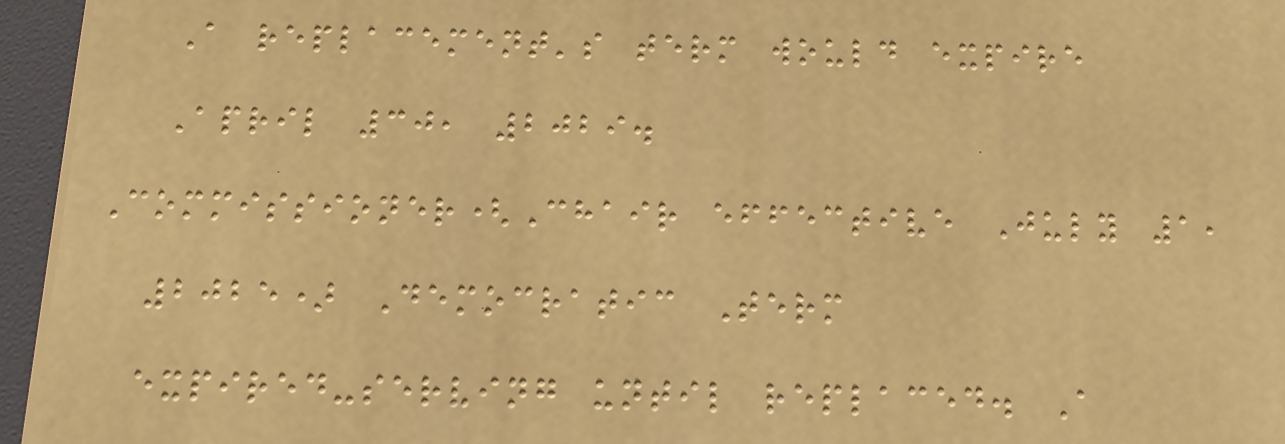A replacement's term would expire
April 30, 2029.
Commissioner(Chair effective July 1,
2025) Democratic Term
expired-serving until replaced. A
